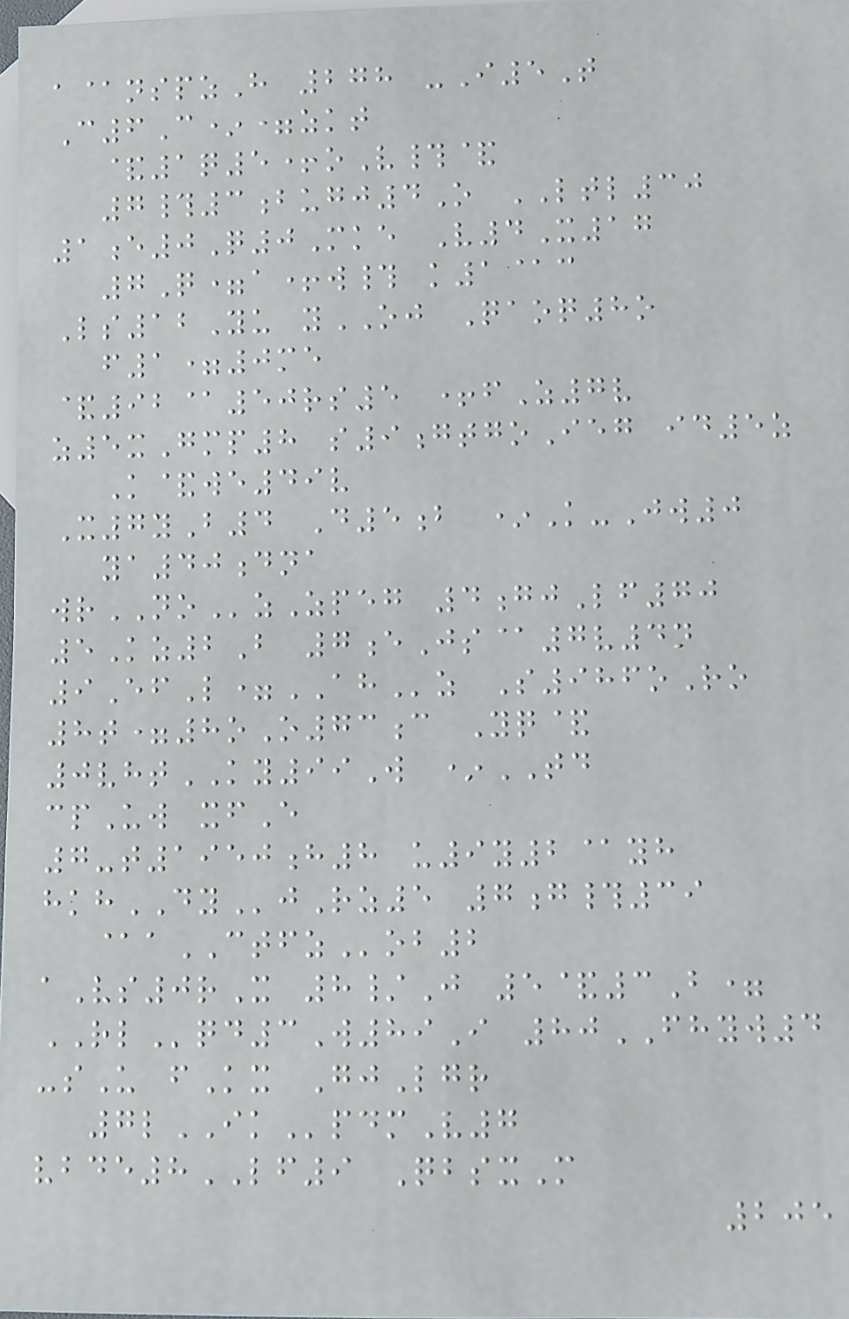a@nspzH 278 -I5T
C6C*=zkt
&1q5+oV#&
7#3bugj4O LTL30
1e0Q0Mke V4X17
7Q=a+w# k1@c
Ls12Yu yOJ Qaoq8o
f1=0me
&92@50rs5 +fZ7v
z5xGmp8 s9gtgoIeg id5z
K&we49v
X7yB4 D5b *K-Jw0
ya40dna
wrNOzZpeg 4gjLf70
5Kz2B 7eJs@7v4n
9EfL=AHz S986oRo
8t=8oO73c Yq&
0vhtKY99W *TD
cpUw xfE
7-t1950h8 u9y2@yh
hkhDYjRz5 7g#39
@aCTFZob2
aVs0rX 8/J 5&3B=
RLqd3W89I 80FHYW4
-sU fKx GjLgr
7lIKpdmV7
vbde8LF9 QbsxM
205
